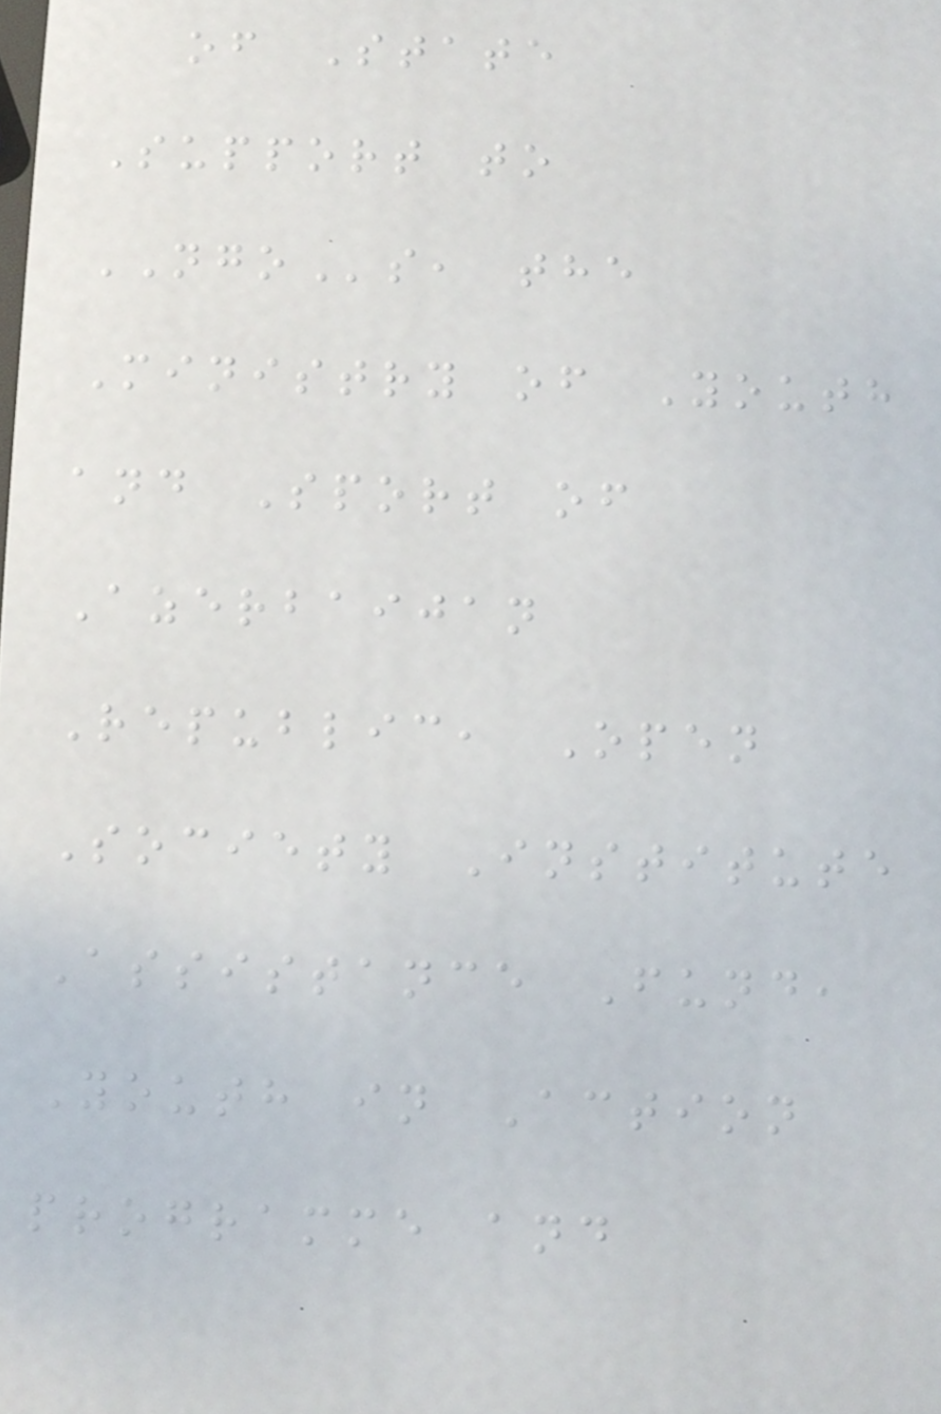of State
Support to
NGOs, the
Ministry of Youth
and Sport of
Azerbaijan
Republic, Open
Society Institute
Assistance Fund,
Youth in Action
programme and
